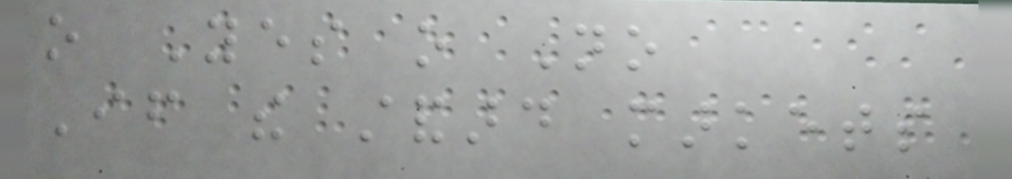o Yes o No
If the standard markets
